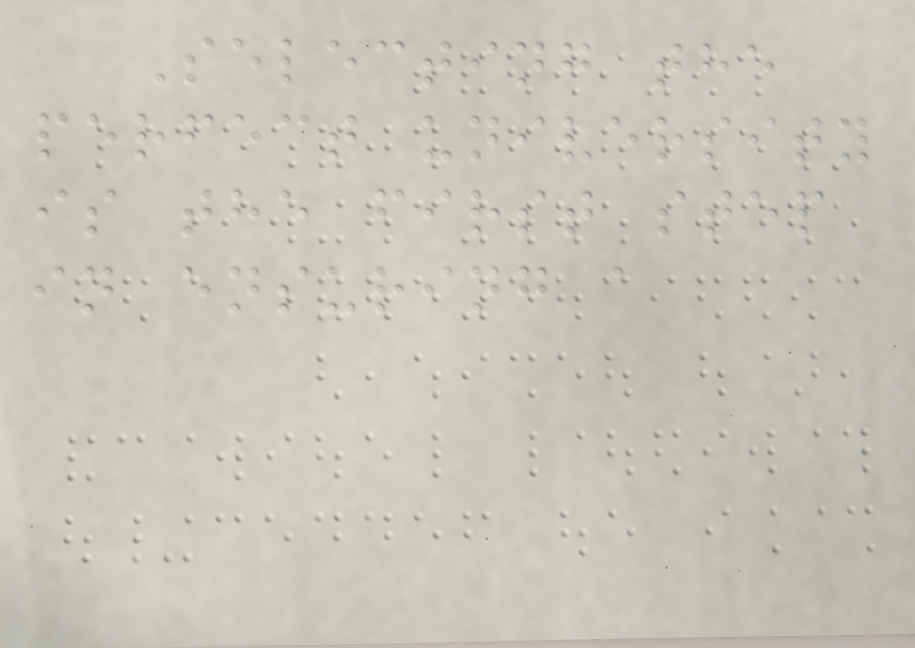Selecting the
perfect university
is the first step
in ensuring a
